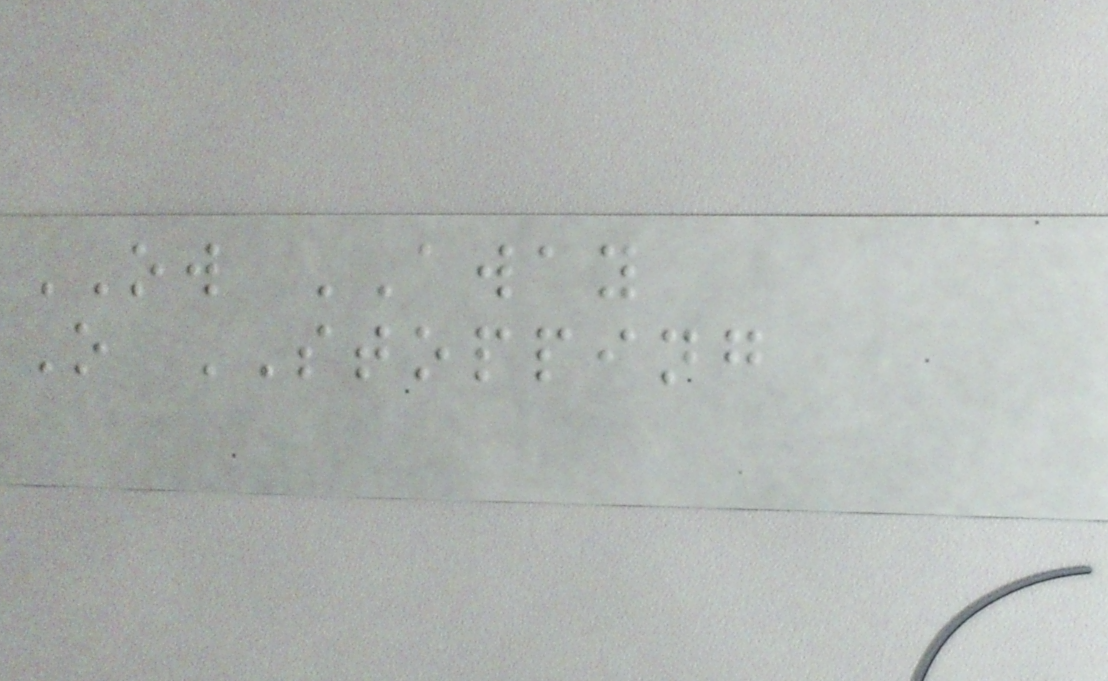OW AWAY
O STOPPING
